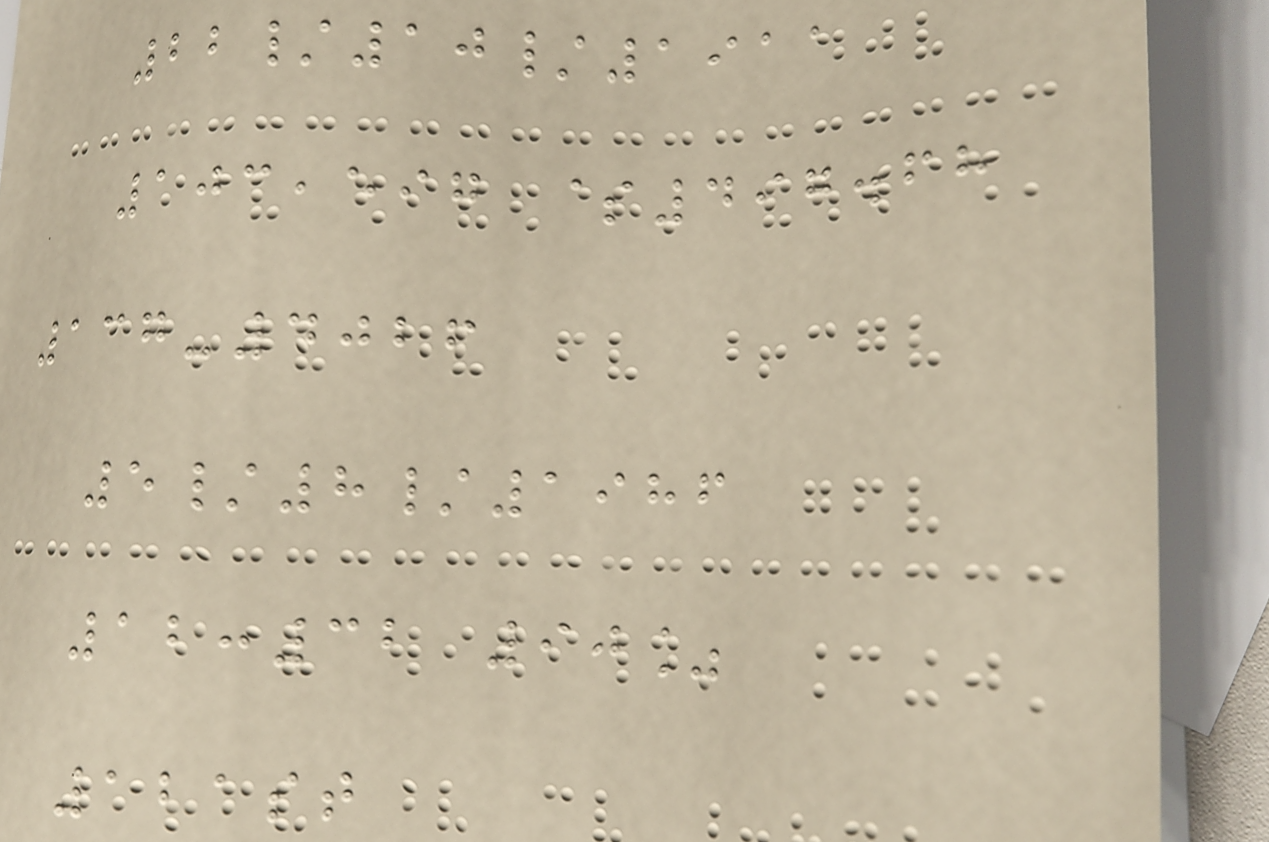22/10/1911
103,597 $497.68
137-4026
5/8/1986
12:32 90%
121st
